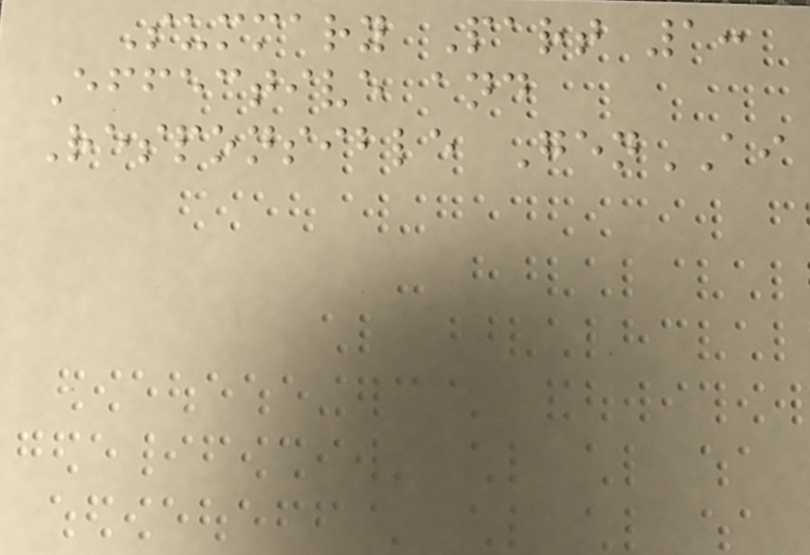Summary Part 1:
Effective and
Responsible GenAI
